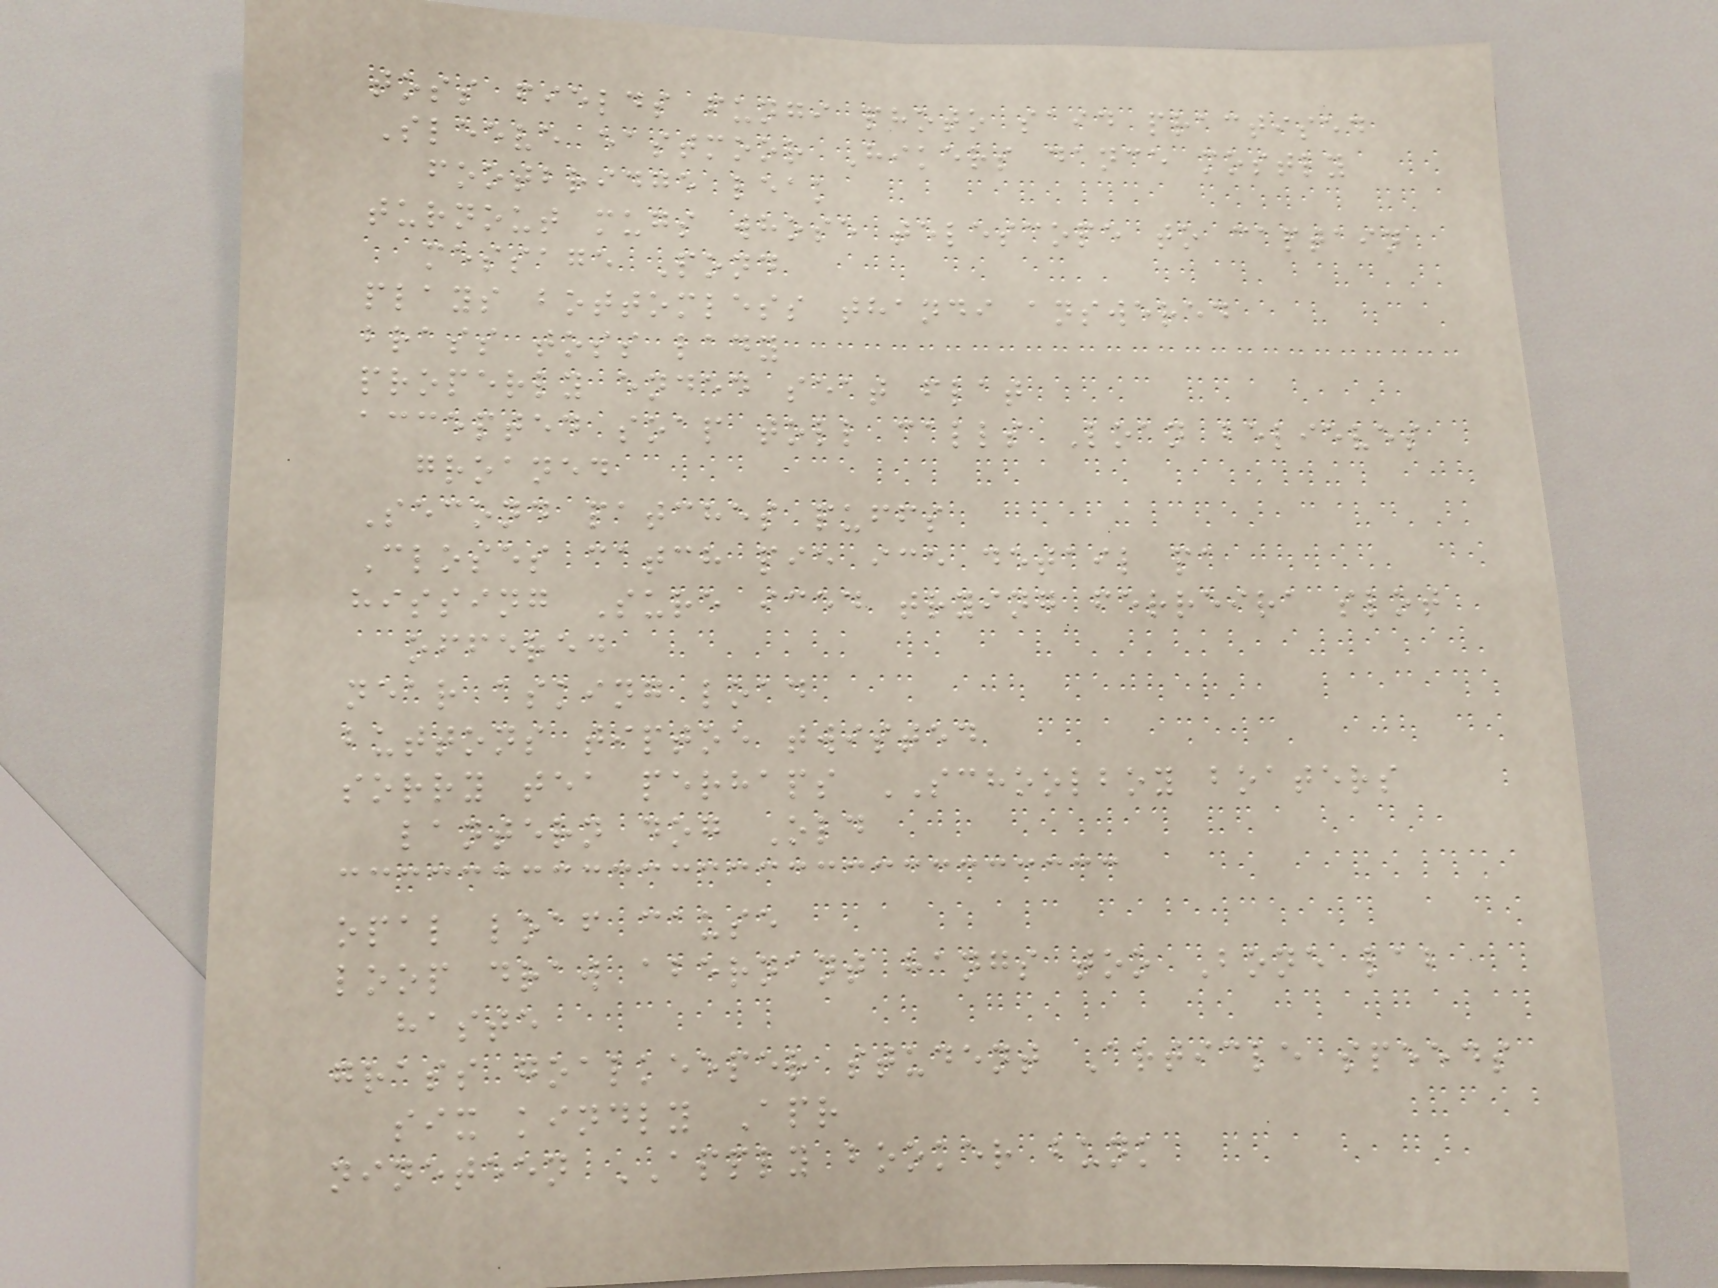toss fields fungi photo said practised
Sleeve eastmoor Hikers dance mostly
footbridge leak
turnout mugs whose telescope to captain
message Pond
plays bottomless thandi answered
brass toss lady
properly ended seat flat
accepted soap toll calls Loan believes
groaned
Second patches puffs
Closes catch pie ice detail pa
hissing Sure iced trying ferreira slot
offered
near asking load
buttons tiptoe twisted
sorry tea perhaps SCHOOLBOY boaters
lantern dog Old
opal loaf cause
loop draw abernant hangs too Bone lab
haste
grass goalkeeper student Article speeds
six kindly Apr
nineteen APPLY booker bunk
